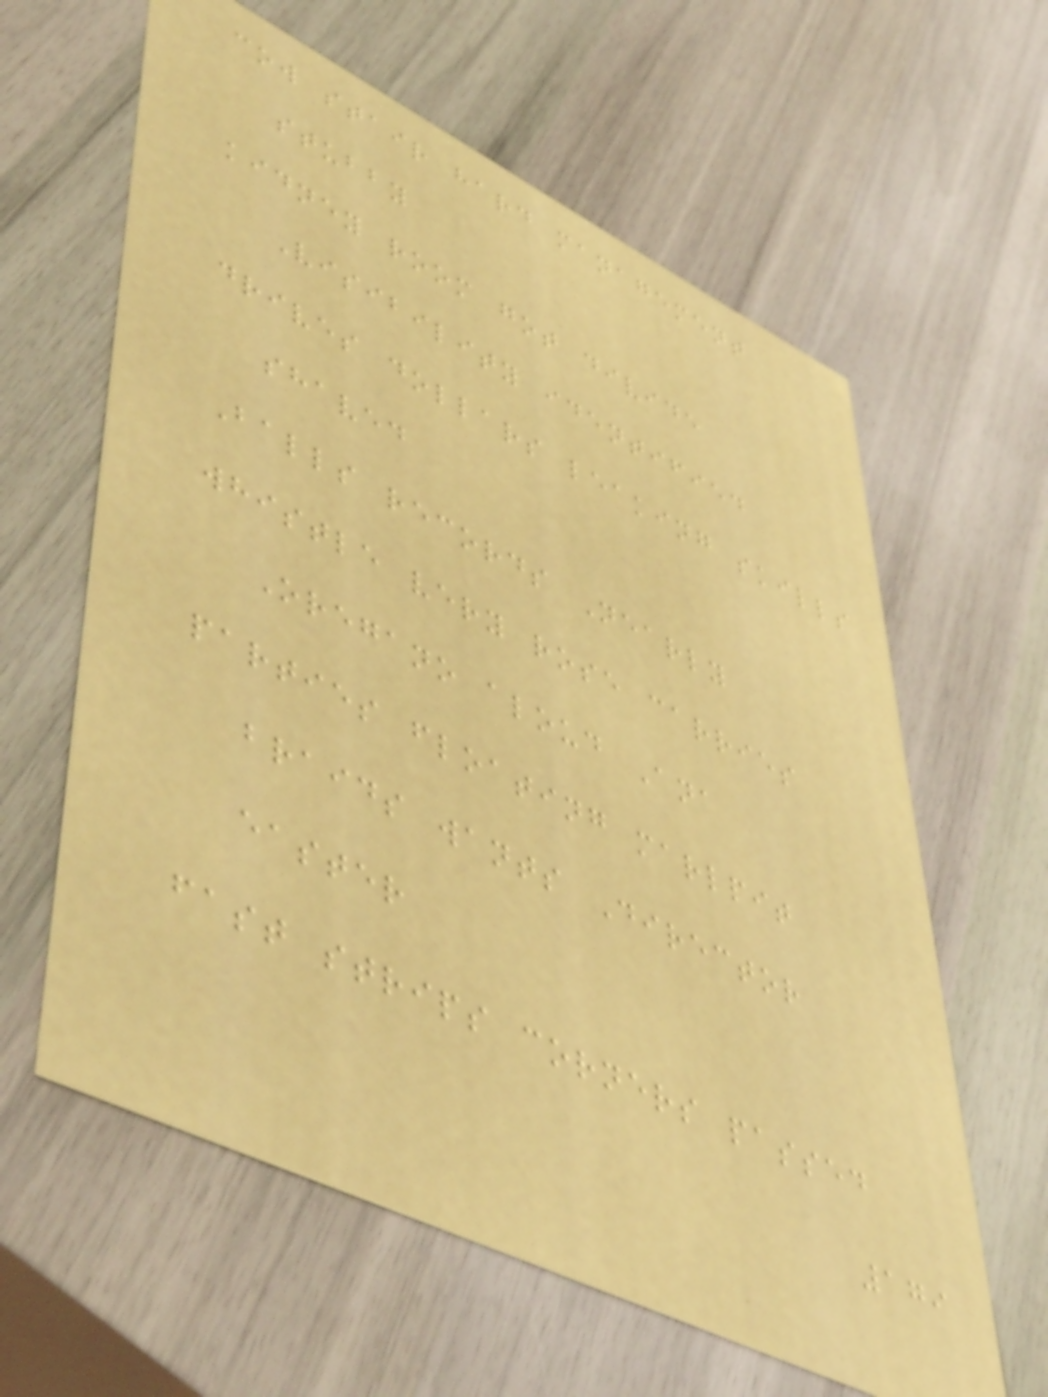cow stair hard management
stubby
kidney room got divide
Visibility identified
drives dollars leaking skills
shaved
Balls records Nearly
whistle very rose carries
Oregano aloud Ana
parties floating marlpit
braids wants Director
easter
fast strips corners passed
179
